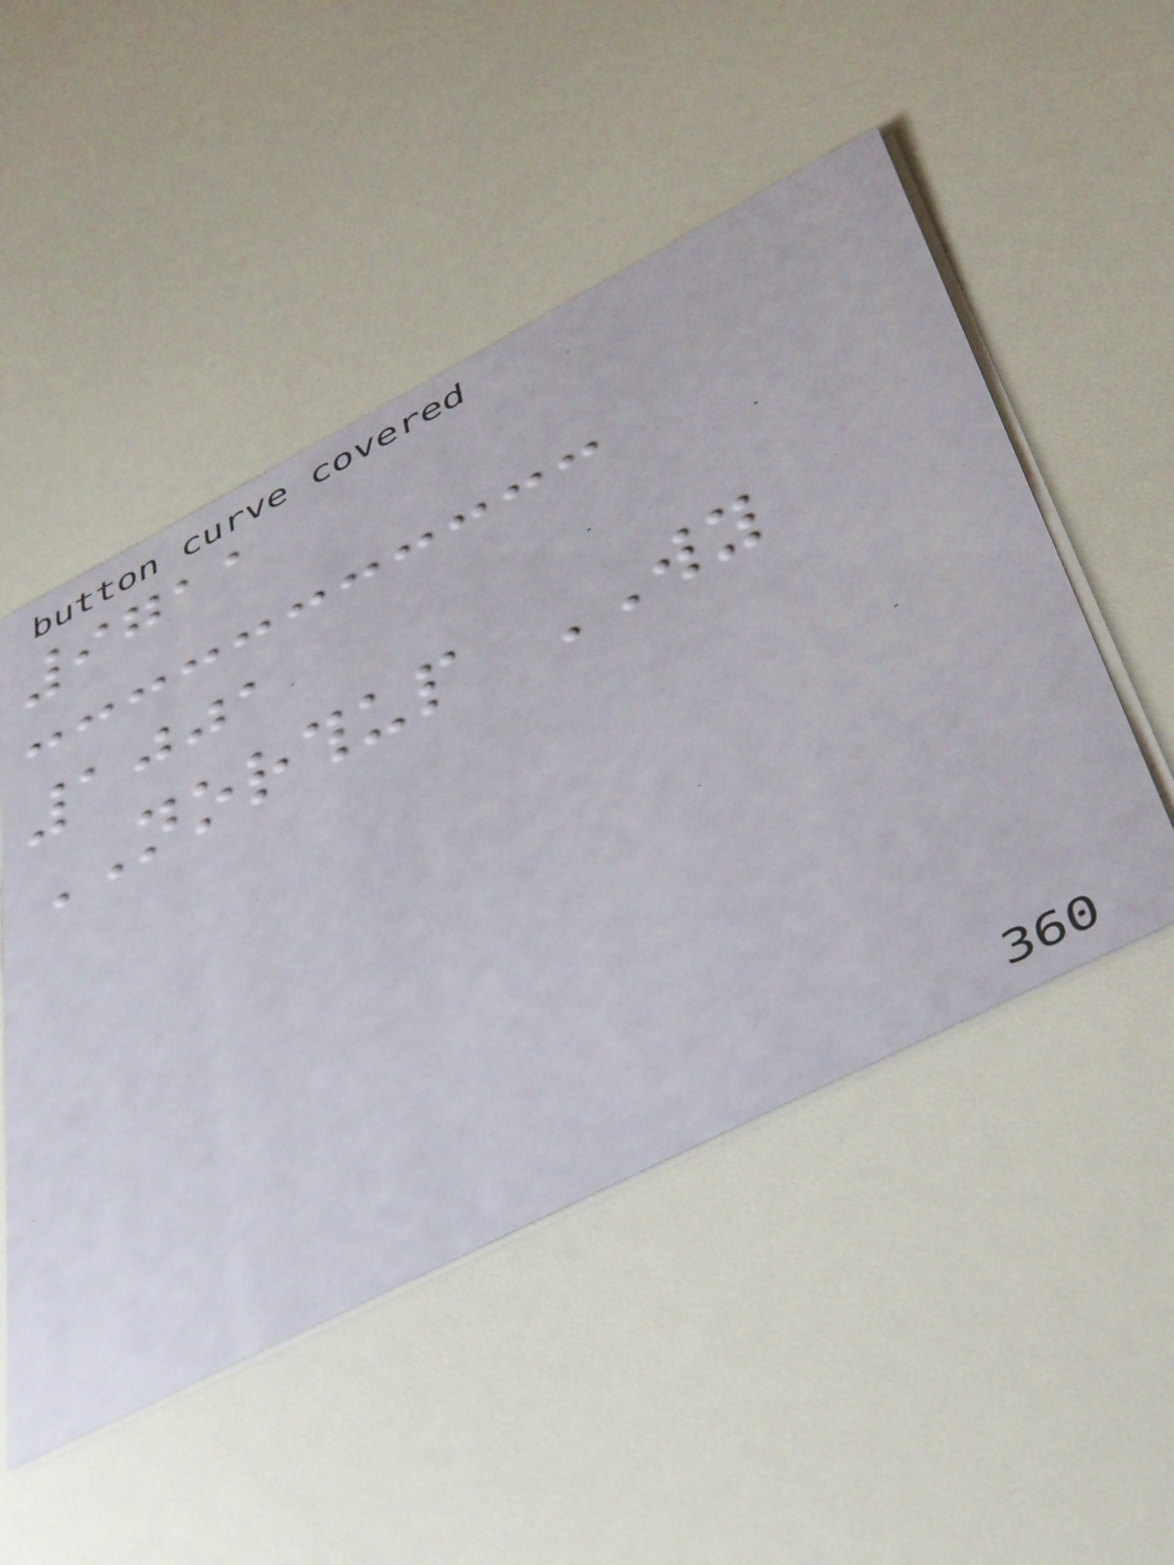9711
1001
NORTHUP WY
